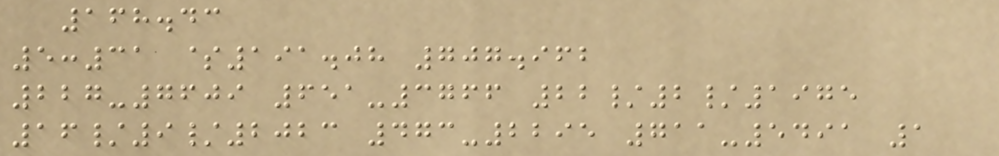168.43
5:31 $191.08 707.962
227-7609 651-3766 22/2/1975
16/9/2023 473-2295 711-5491 1
